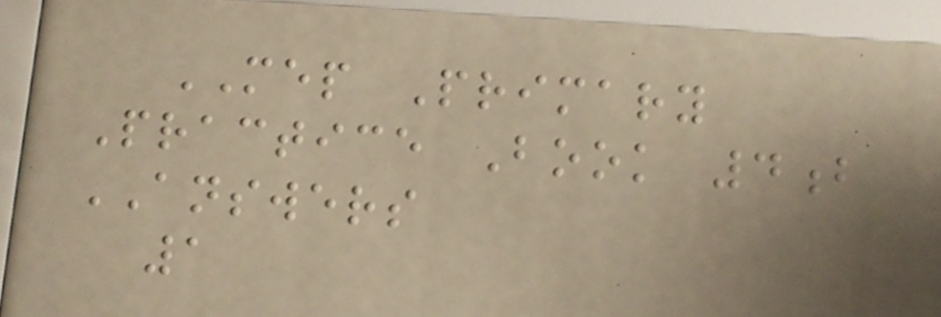MEP Primary
Practice Book 4b
ANSWERS
1
